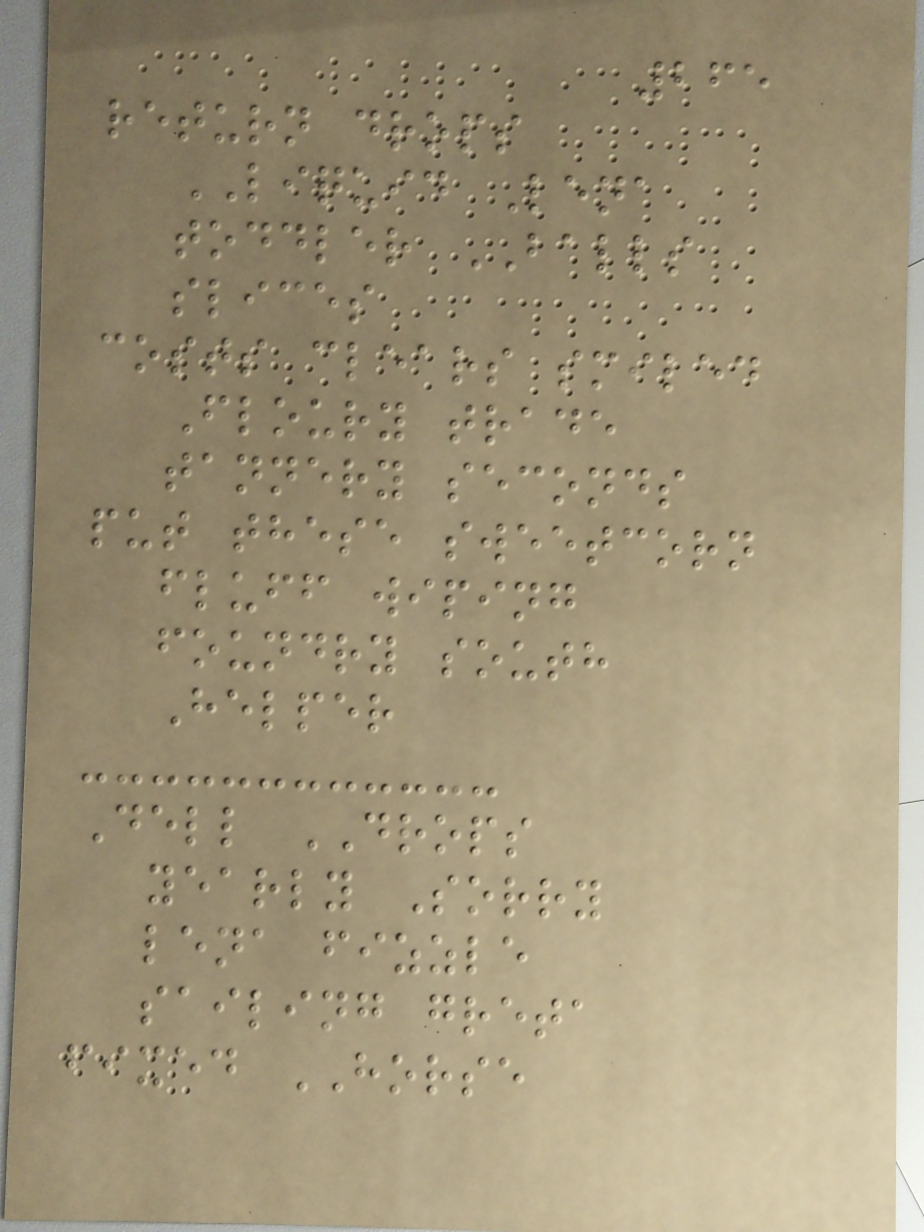265
return drops
LIQUID Lena
toddler BALLS
slices
costs clears smiled
Floury trade
tannery seconds
put these sweetcorn
fluff wiping
foundry south
Helper
Dell DROPS
yearly Sorry
lena fizzle
sailing greta
fixed HORSE
